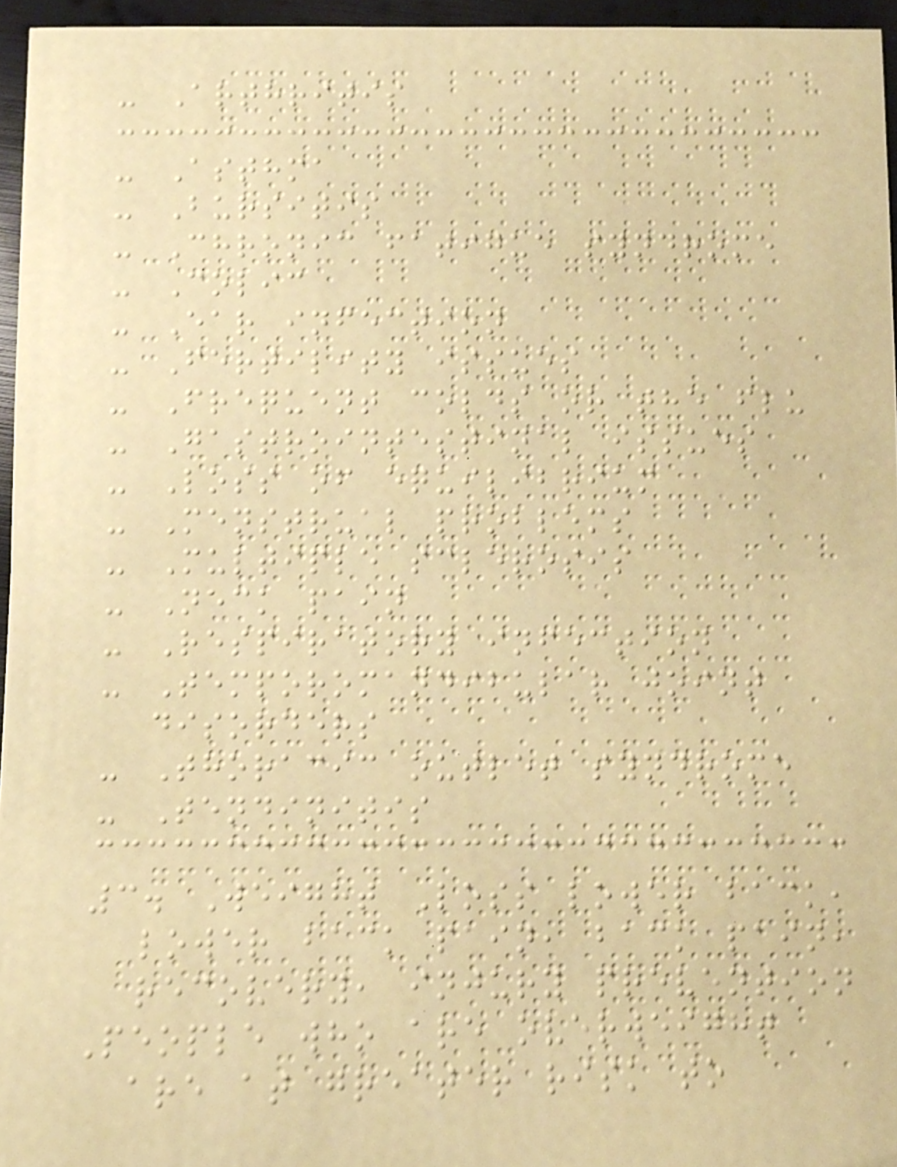- Arthritis
- Asthma
- Bursitis
- Chronic fatigue syndrome
- Colic
- Ear infection
- Fertility issues
- Frequent colds or the flu
- Gastrointestinal issues
- Loss of equilibrium
- Menstrual problems
- Multiple sclerosis
- Neck pain
- Respiratory infection
- Temporomandibular joint
disorders
- Thoracic outlet syndrome
- Tendinitis
3. Weight Loss lower back,
lower back pain, back pain,
recovery, injury prevention
People who are overweight
are at greater risk to
